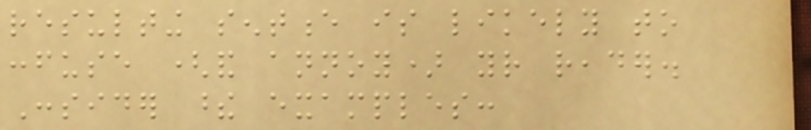resulting sentence is likely to
confuse (and annoy) your reader.
Consider these examples:
